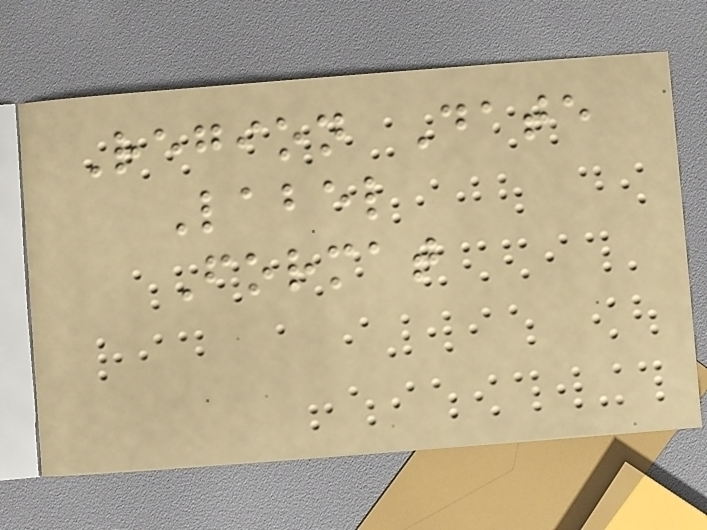Region Date
Label
Format
